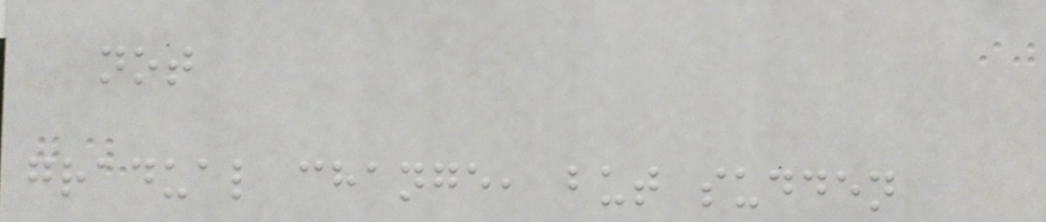not
gradual change, but sudden
